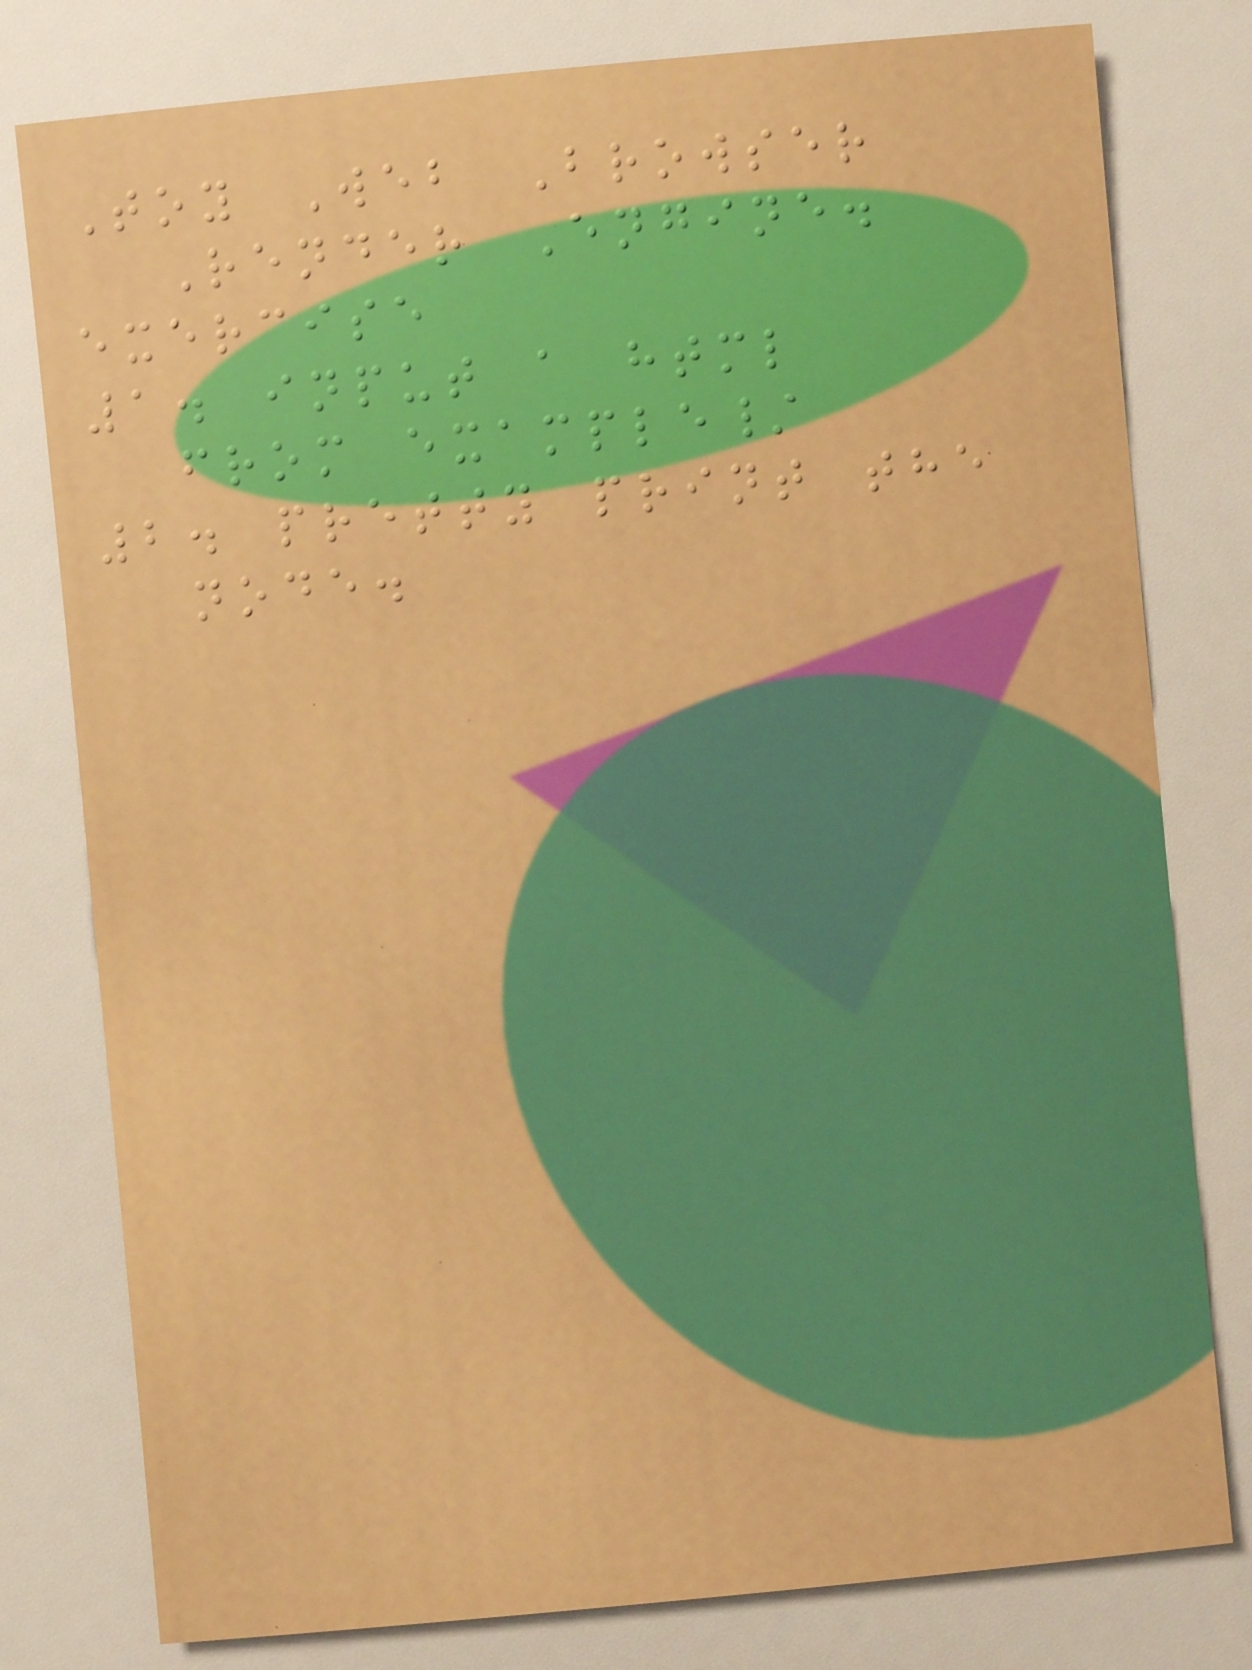Toy Web Browser
Render Engine.
exercise
1. input a html
from example/
2. pretty print the
node.
